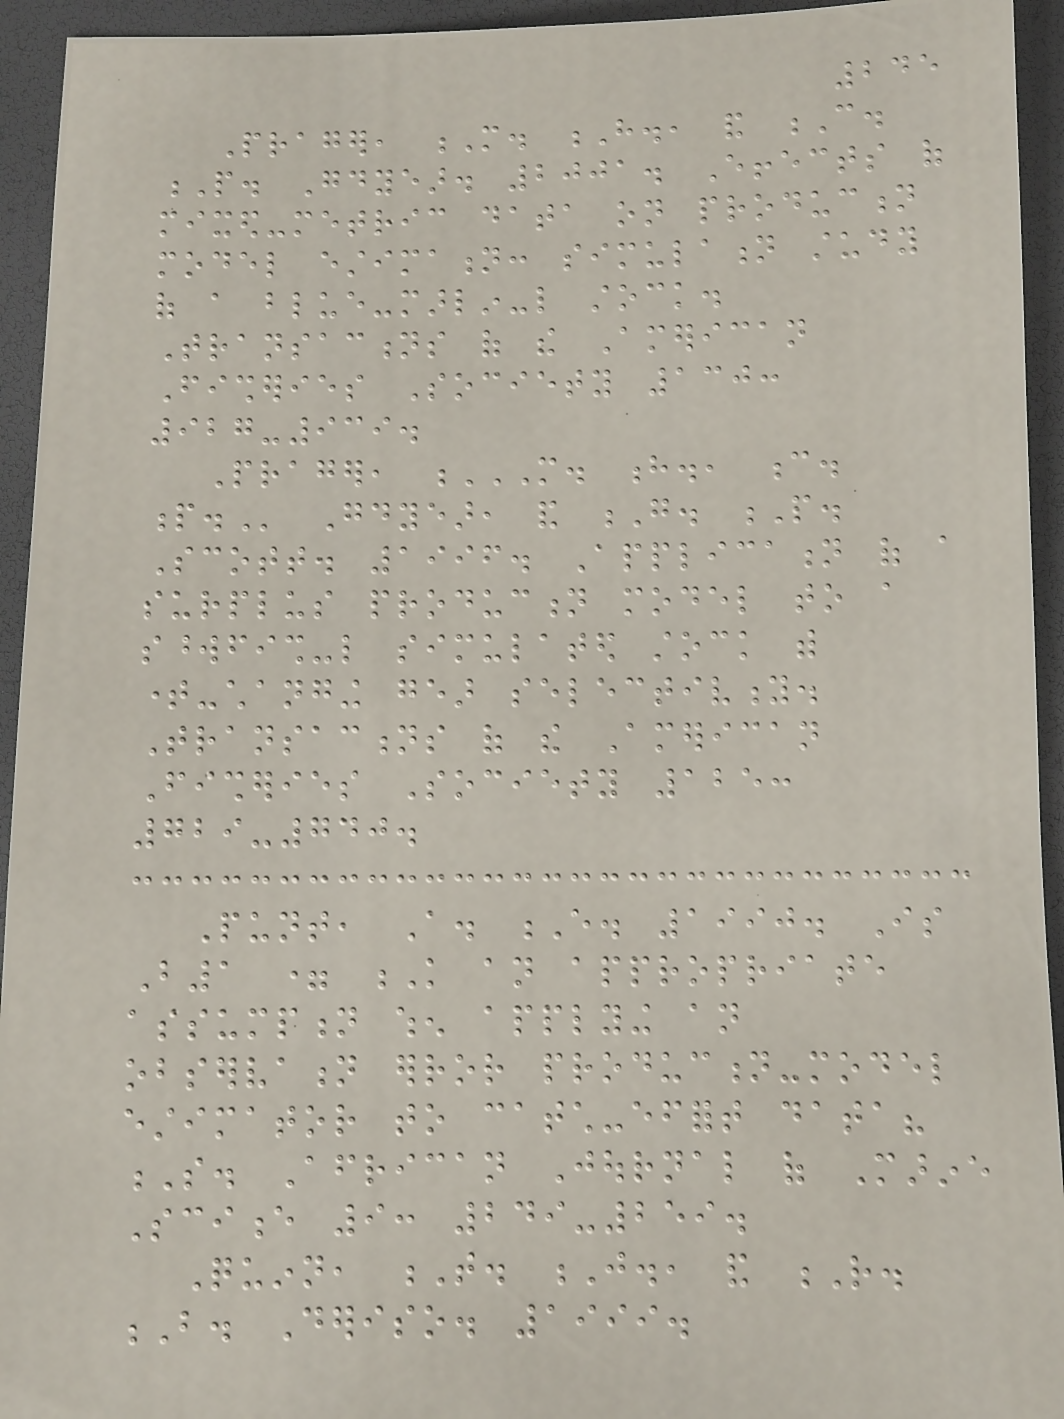245
Prager, M. H., and C.
P. Goodyear. 2001. Effects of
mixed-metric data on production
model estimation: simulation study
of a blue-marlin-like stock.
Transactions of the American
Fisheries Society 130:
927-939.
Prager, M. H., C.
P. Goodyear, and G. P.
Scott. 1996. Application of a
surplus production model to a
swordfish-like simulated stock with
time-changing gear selectivity.
Transactions of the American
Fisheries Society 125:
729-740.
Punt, A. E. 1990. Is
B1 = K an appropriate
assumption when applying an
observation error production-model
estimator to catch-effort data?
S. African Journal of Marine
Science 9: 249-259.
Quinn, T. J., and R.
B. Deriso. 1999.
